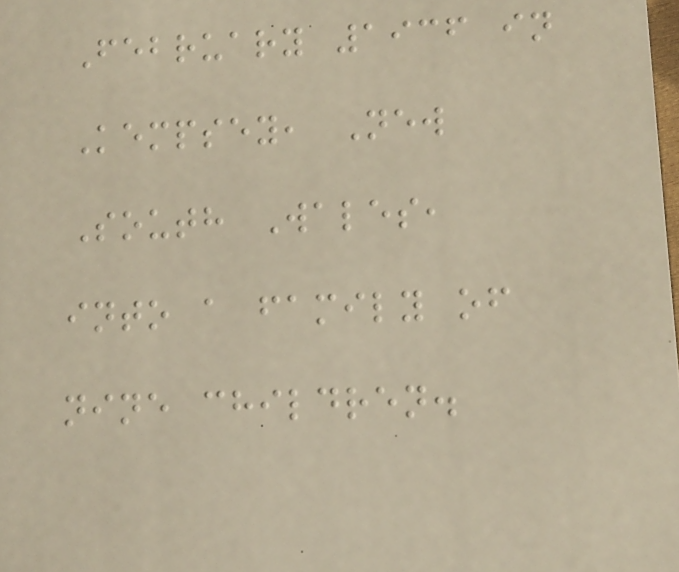February 1936 in
Kempsey, New
South Wales,
into a family of
nine children.
